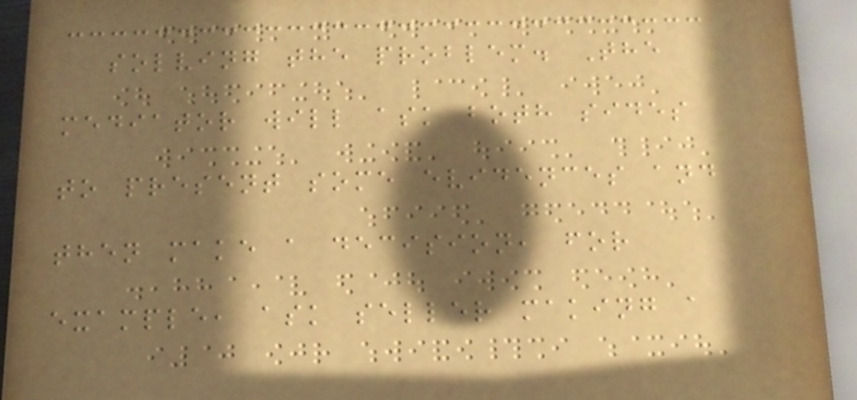solving the problem. The
mediator will ask both sides
to present some evidences and
then make a decision, for
example, ask seller making a
